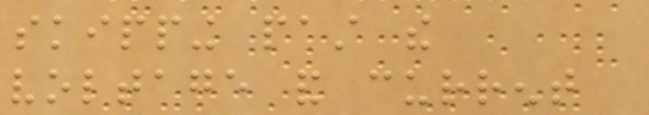skipping past the
voltage and current
